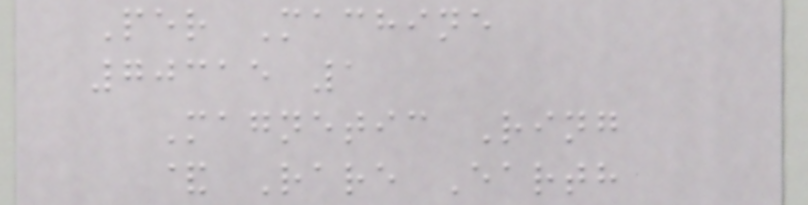Per Machine
70315 1
Magnetic Ring
& Rare Earth
